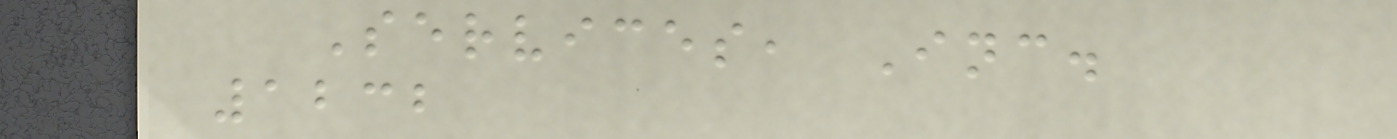Services, Inc.
1232
